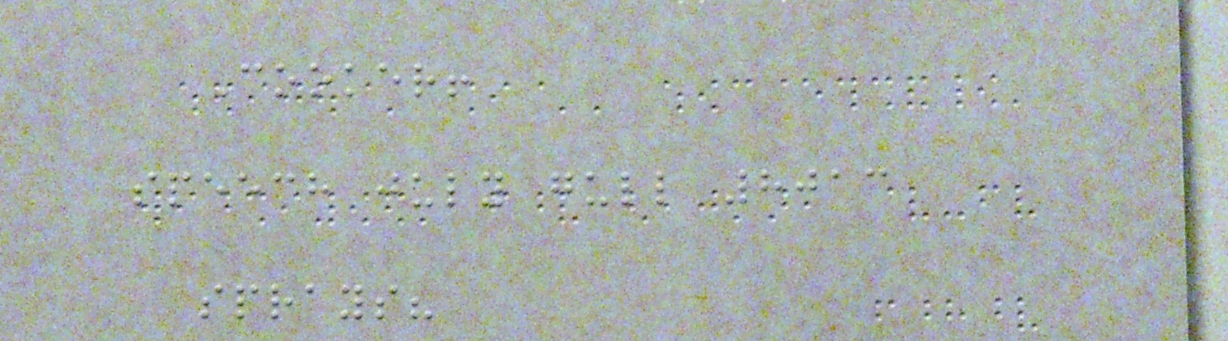Cooker!
speech july gull 8013
sprays?
